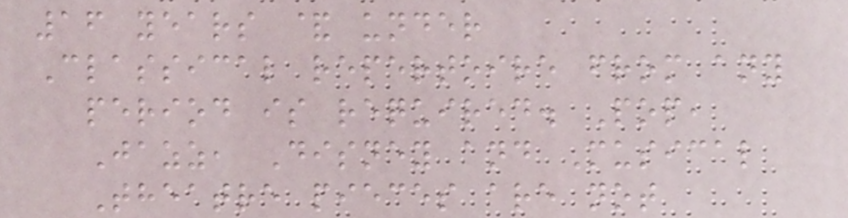16 years & under
Classical repertoire from any
period is required. Pop,
Jazz, Disney and Musical
Theatre pieces are not
